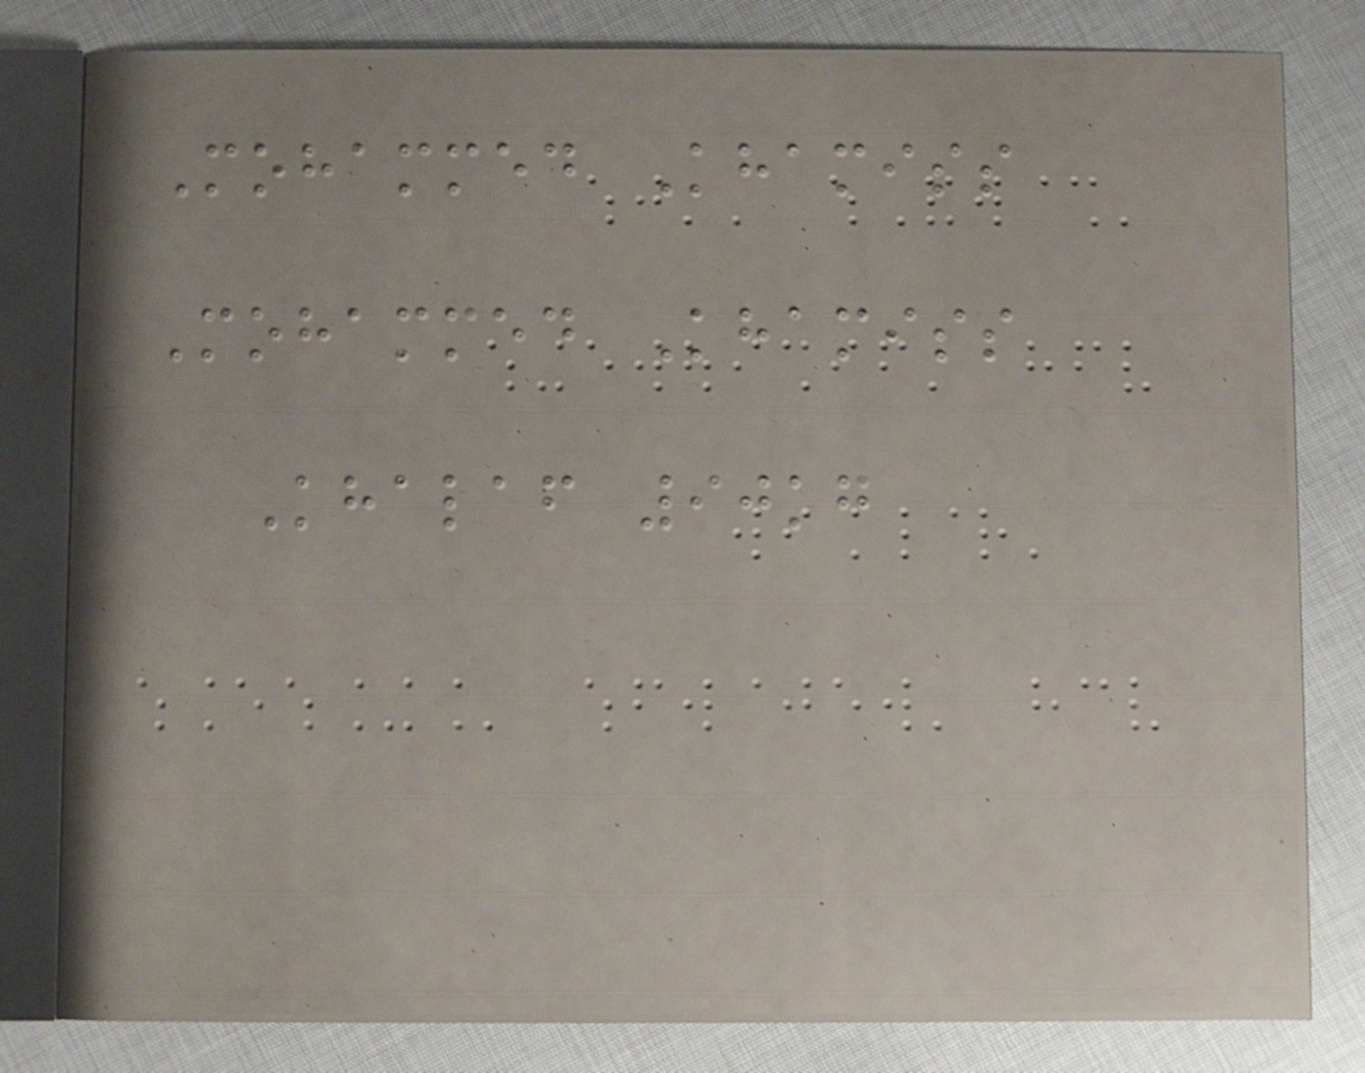Mohammed Khamiss
Mohammed Khamiss
Khalaf 90kg
